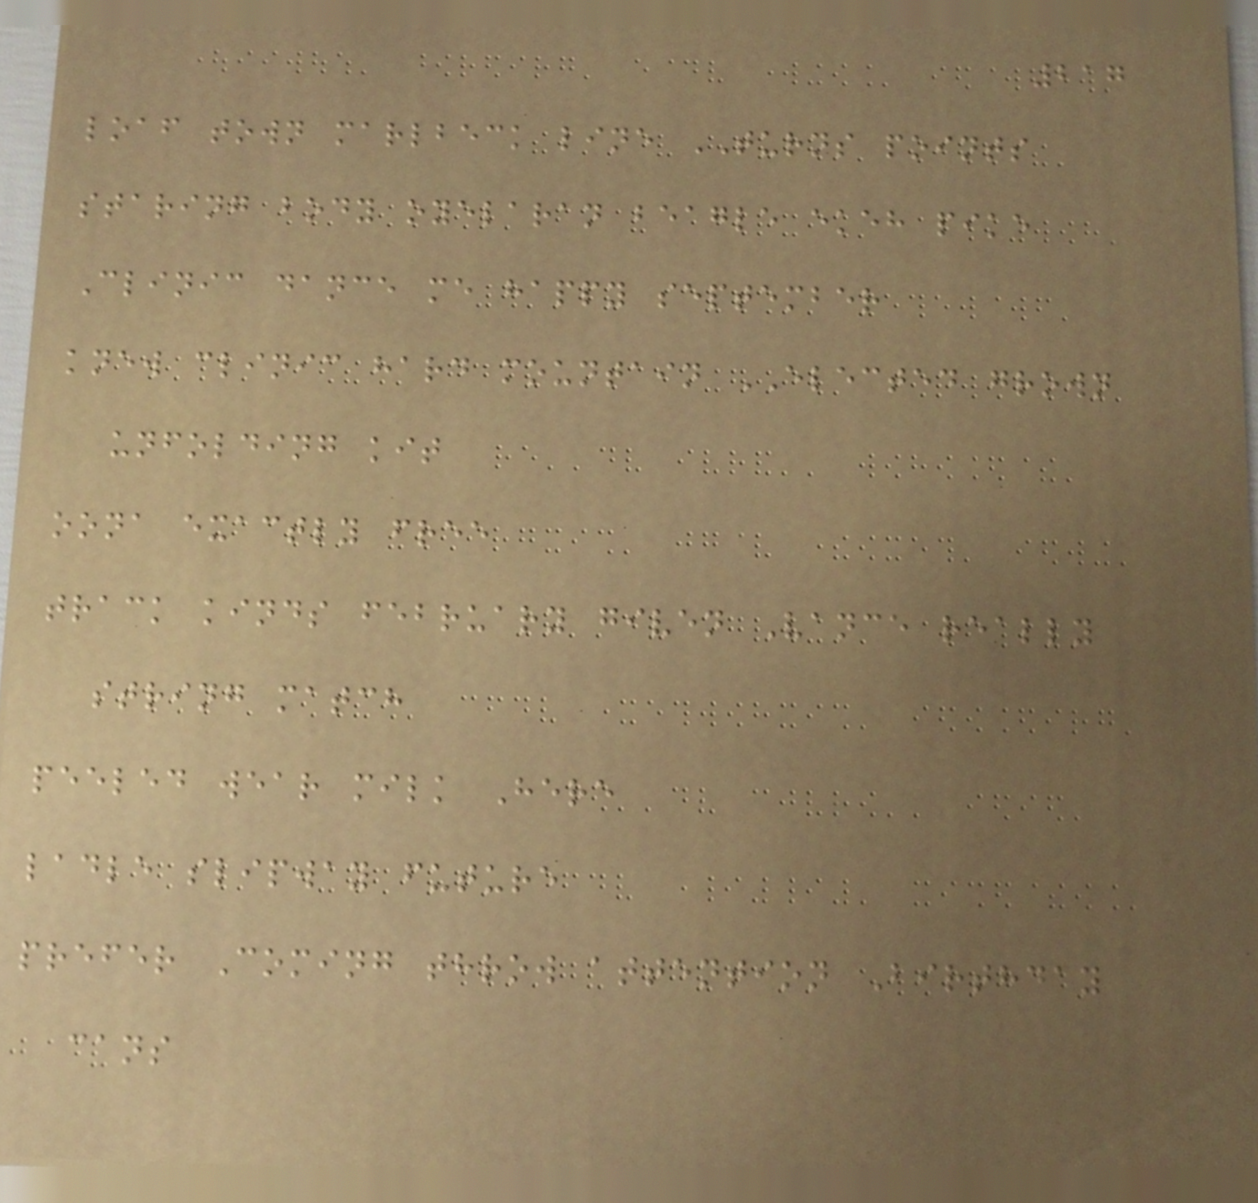217
loaf town marlbeck line TURNS points
staring body oyelaran beagle ekeh pike
Clinic dance me happy september
knew clinic hard mountain ELECTED grown
unfolding kit
oona exactly free
track kinds february given Vance really
string match
peeled wear milk Here
ladle slipway future
prefer Coming throw attention Birthday
cans
